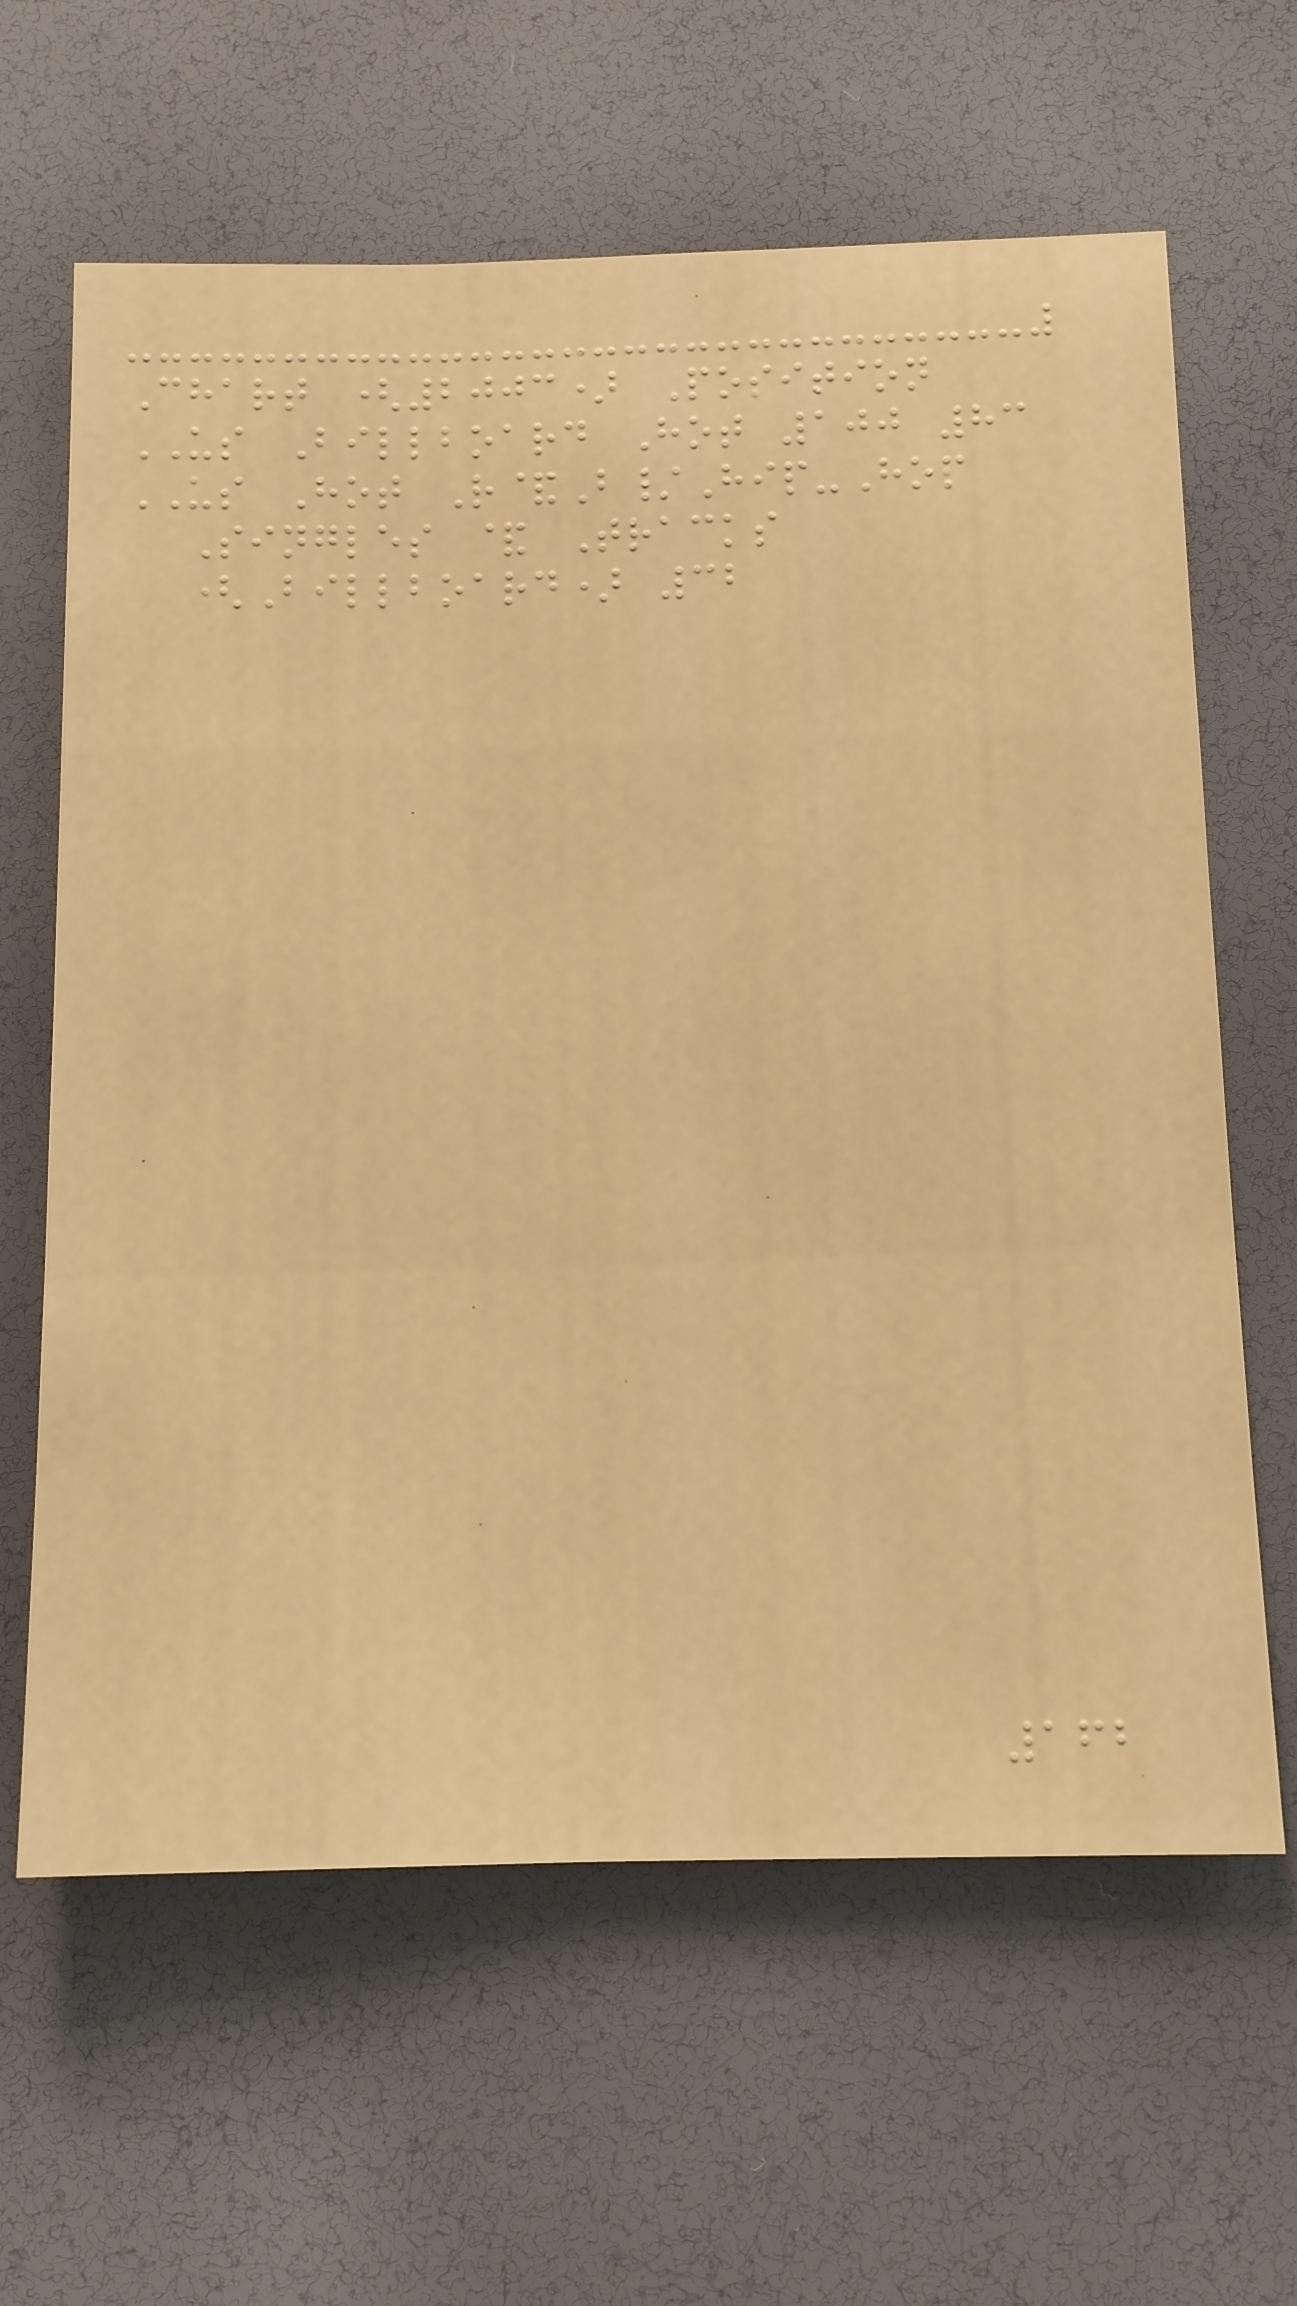Chart (2003) Position
US Billboard Hot 100 83
US Hot R&B/Hip-Hop
Singles & Tracks
(Billboard) 32
162
